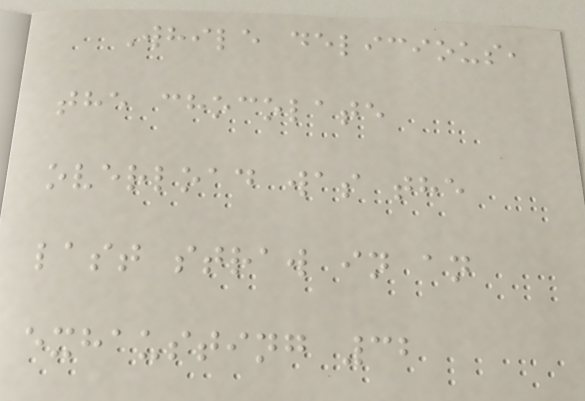While delicious,
the chocolate
overload was the
last straw in an
exhausting 32
